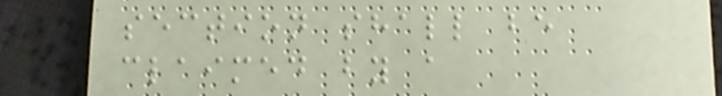section shall be
claimed by a
